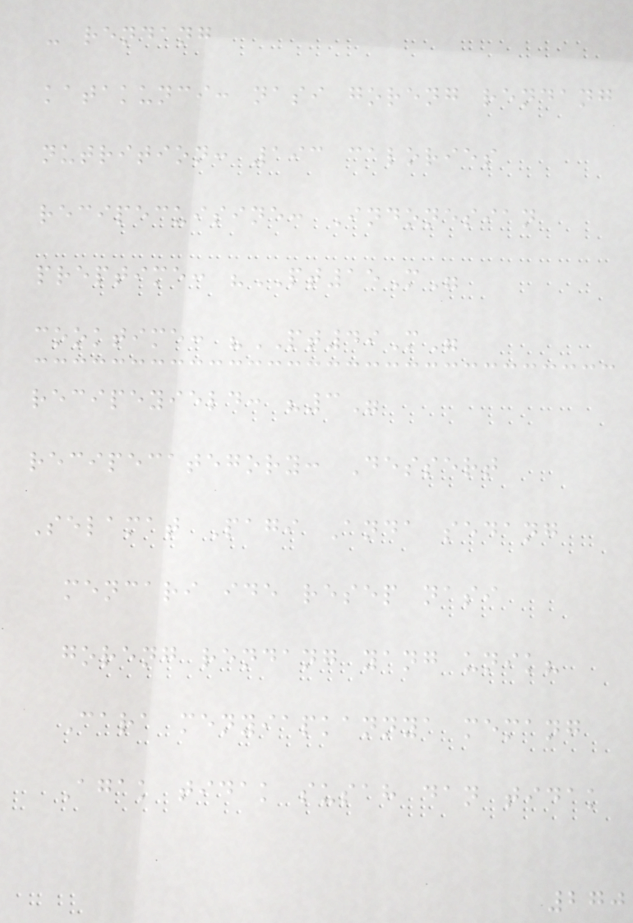- rendang
katakunci: nasi goreng rendang
nutrition: 193 calories
recipecuisine: Indonesian
preptime: "PT15M"
cooktime: "PT49M"
recipeyield: "3"
recipecategory: Dessert
Selamat Pagi Anda sedang
mencari ide resep nasi
goreng rendang yang unik?
Cara menyiapkannya memang
Agak tidak susah dan tidak
270
